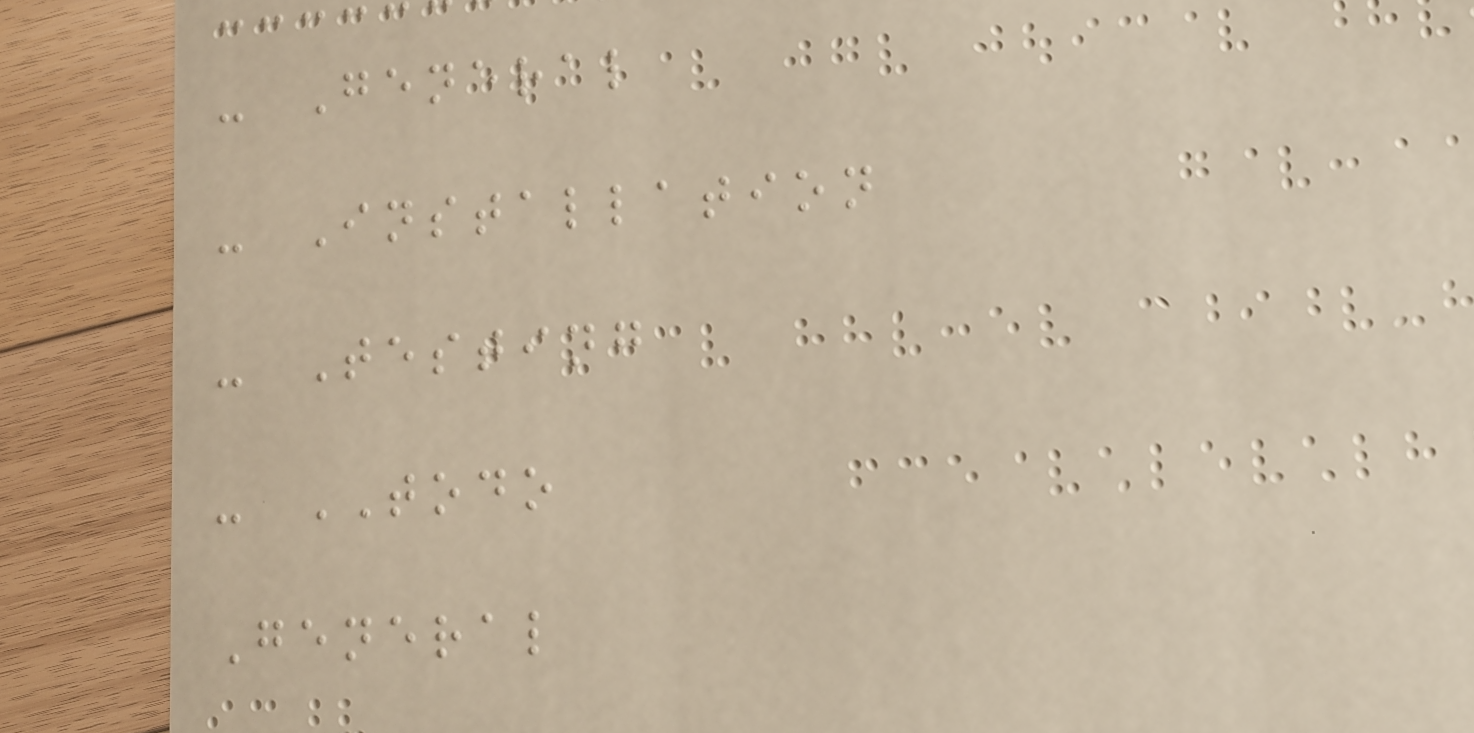- General
- Installation
- Testing
- TODO
General
